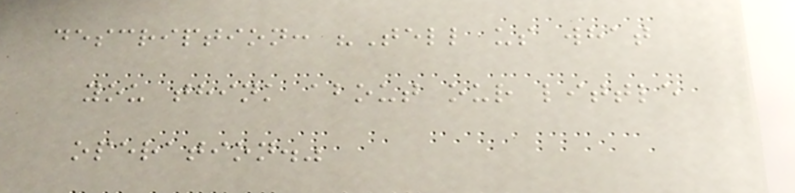description: "Tell us what
you think about our little
operation."
